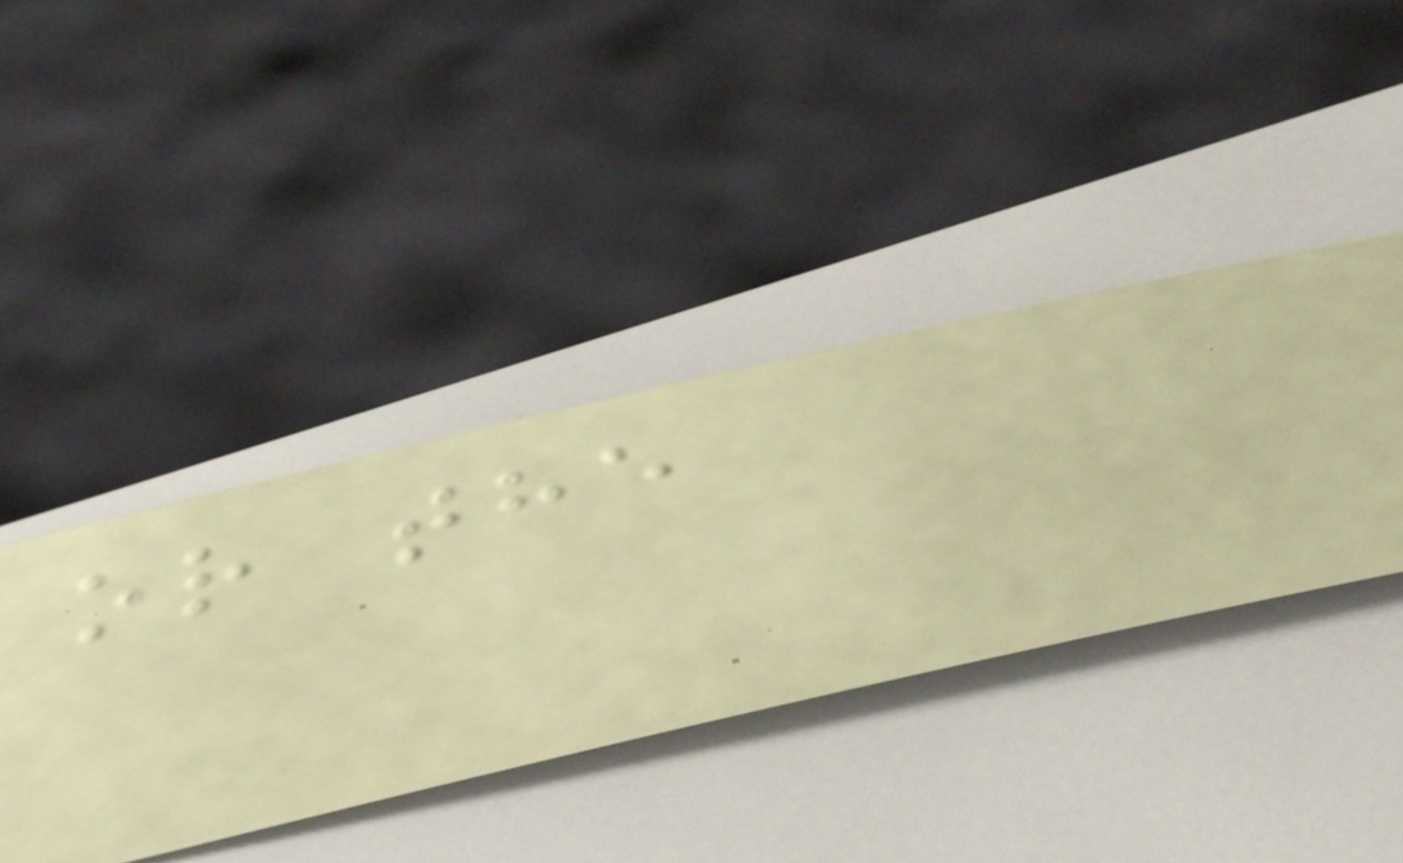or the
